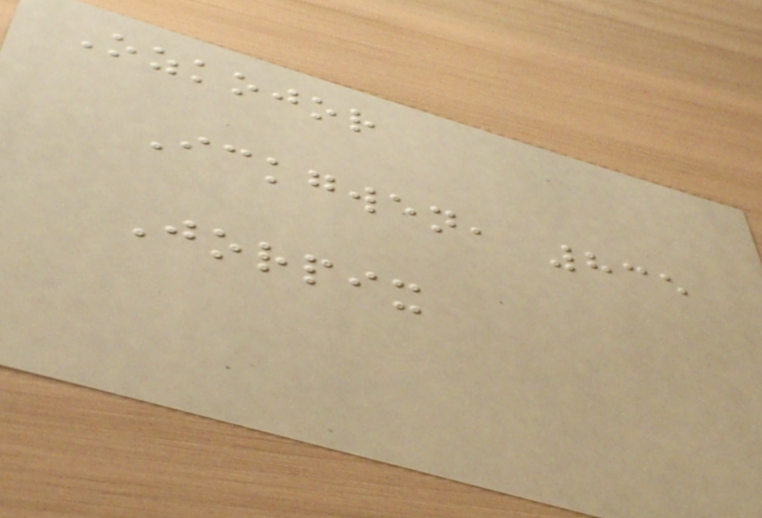Ozkojor
Ickgwen, 835
Jorpix
